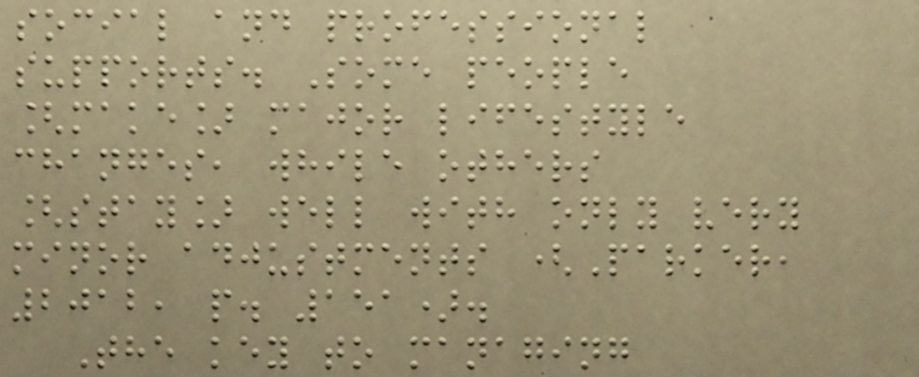social and professional
supports. Some people
[make] major lifestyle
changes, while others
[stay] well with only very
minor adjustments (Parker,
2012, p. 151).
The key to managing
